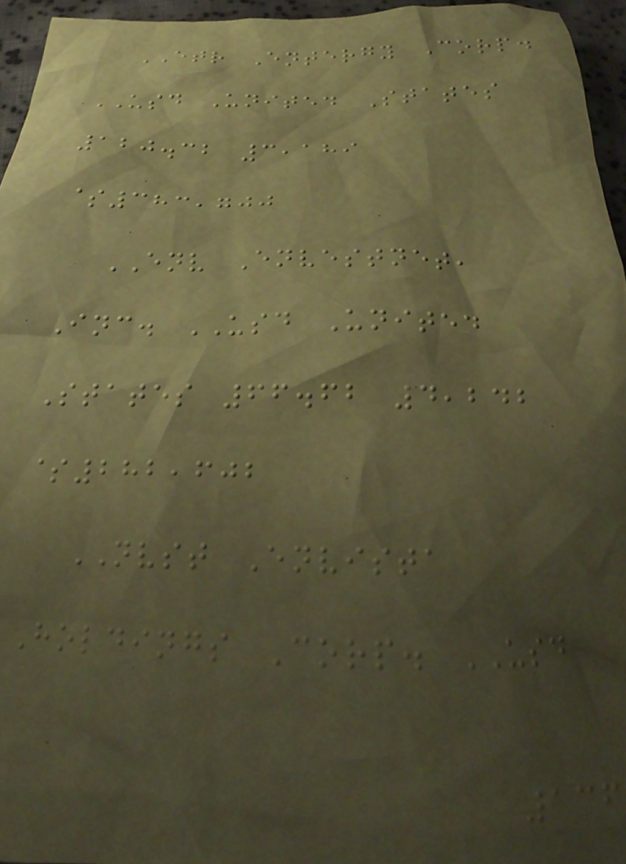ETR Entergy Corp.
USD United States
120.32 3,189
$383,700
ENV Envestnet,
Inc. USD United
States 66.62 4,242
$282,602
NVST Envista
Holdings Corp. USD
136
